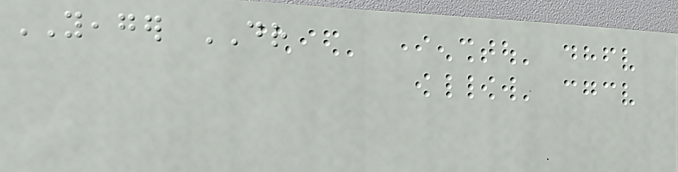YEAGER DR
